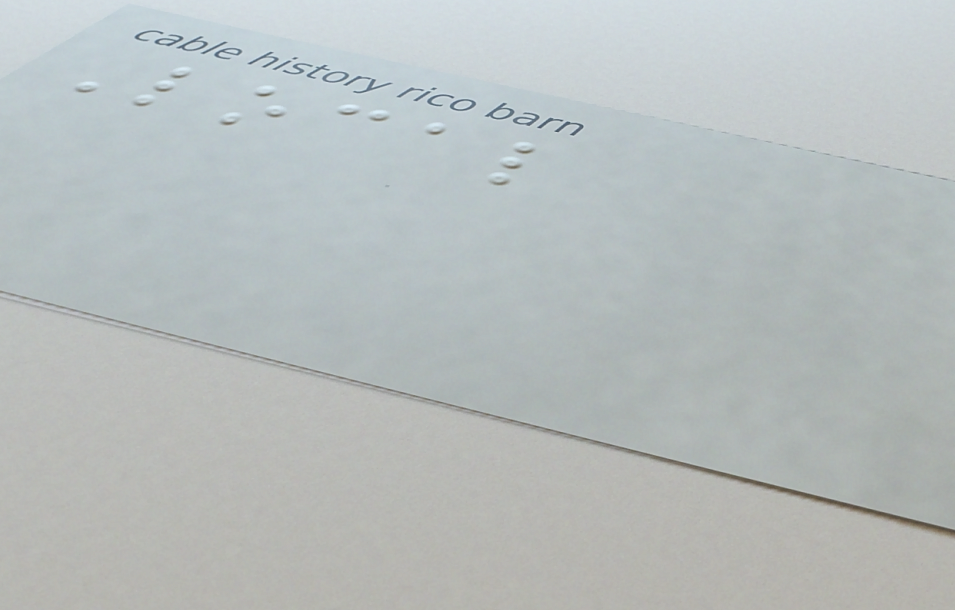Local
